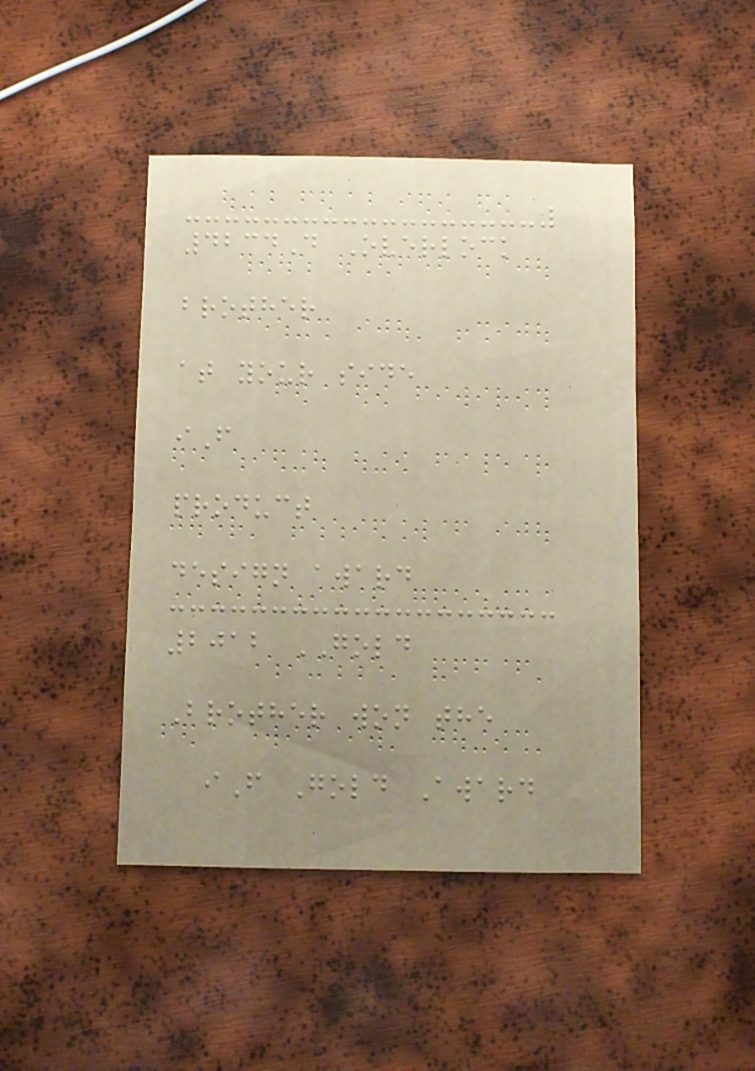4234D Overlock
brother
at your side
iF
product
design award
2012 GOLD
Brother won the
iF Gold Award
